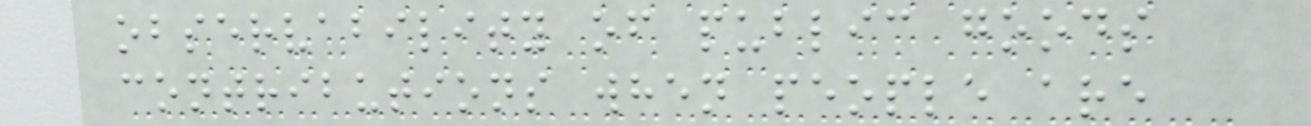observability of public goods
contributions when people are
